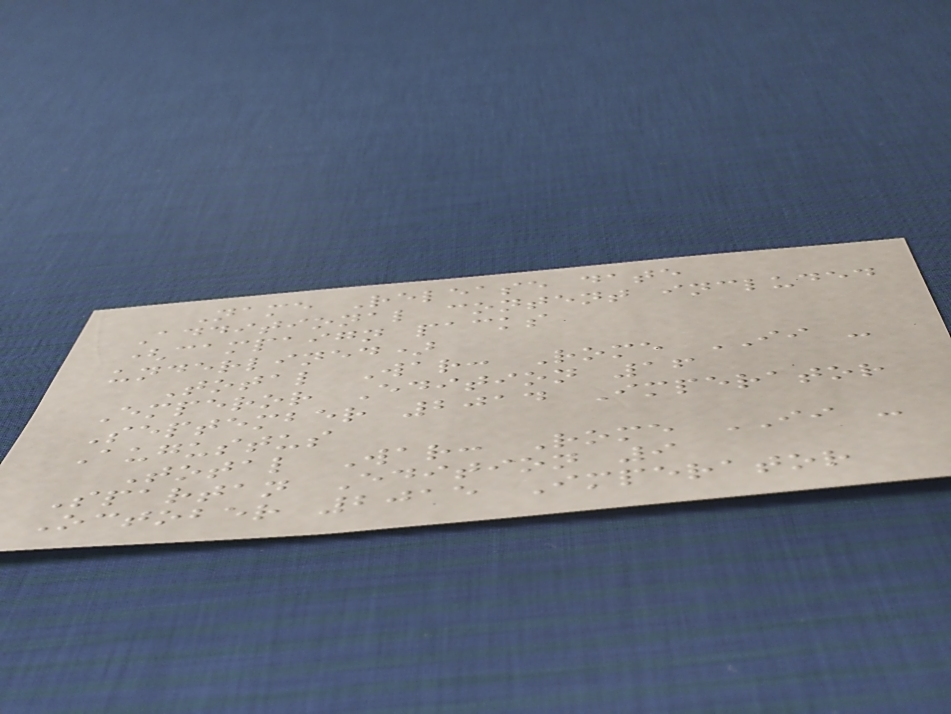Name Release date
Additional content included
(campaign packs
underlined)
Total War: Rome II -
Emperor Edition 16
September 2014 Imperator
Augustus
Total War: Rome II -
Spartan Edition 9
October 2015 Imperator
